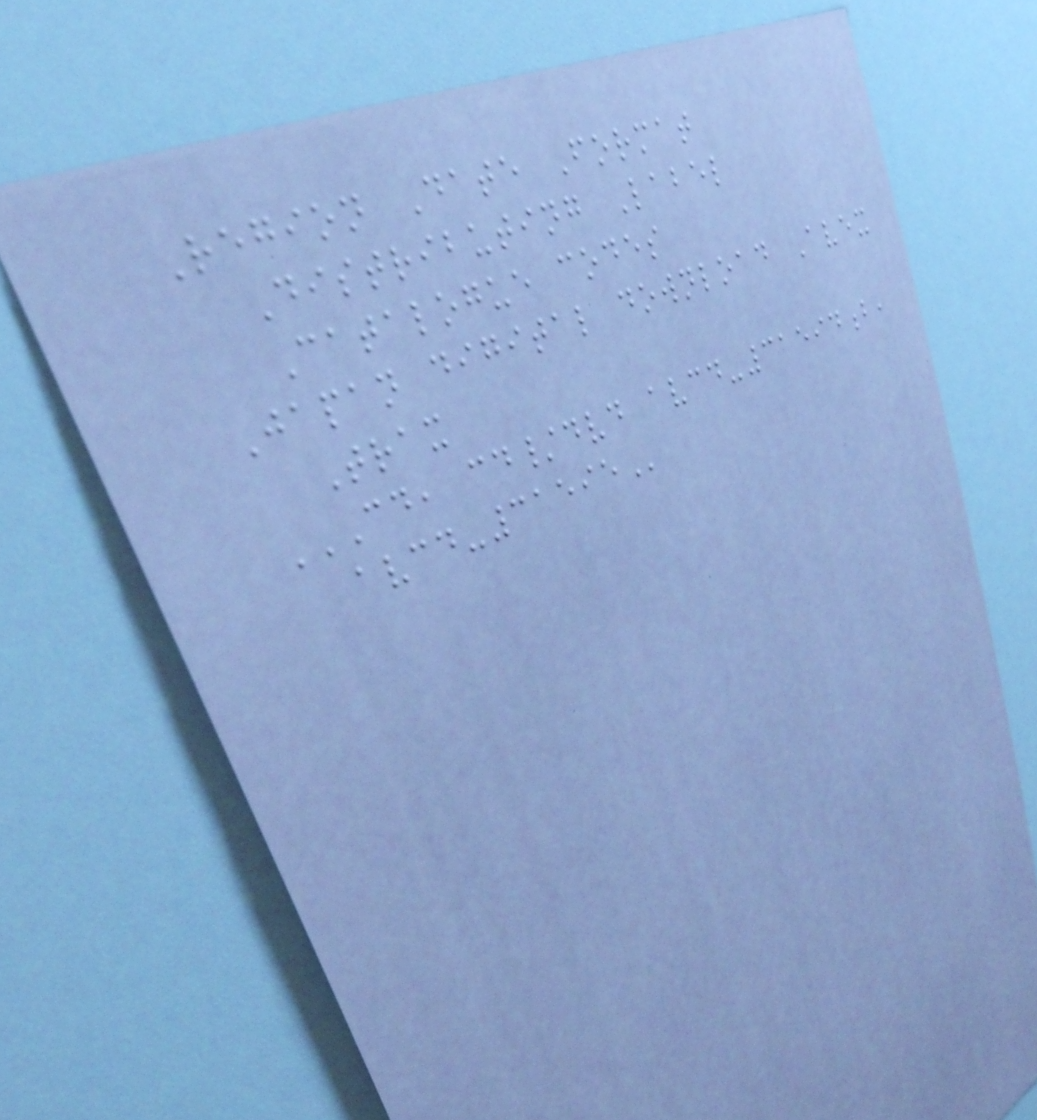Region Date Format
Distributing Label
Catalogue codes
Japan digital download Avex
Trax
CD, CD/DVD AVCD-31594B,
AVCD-31595
